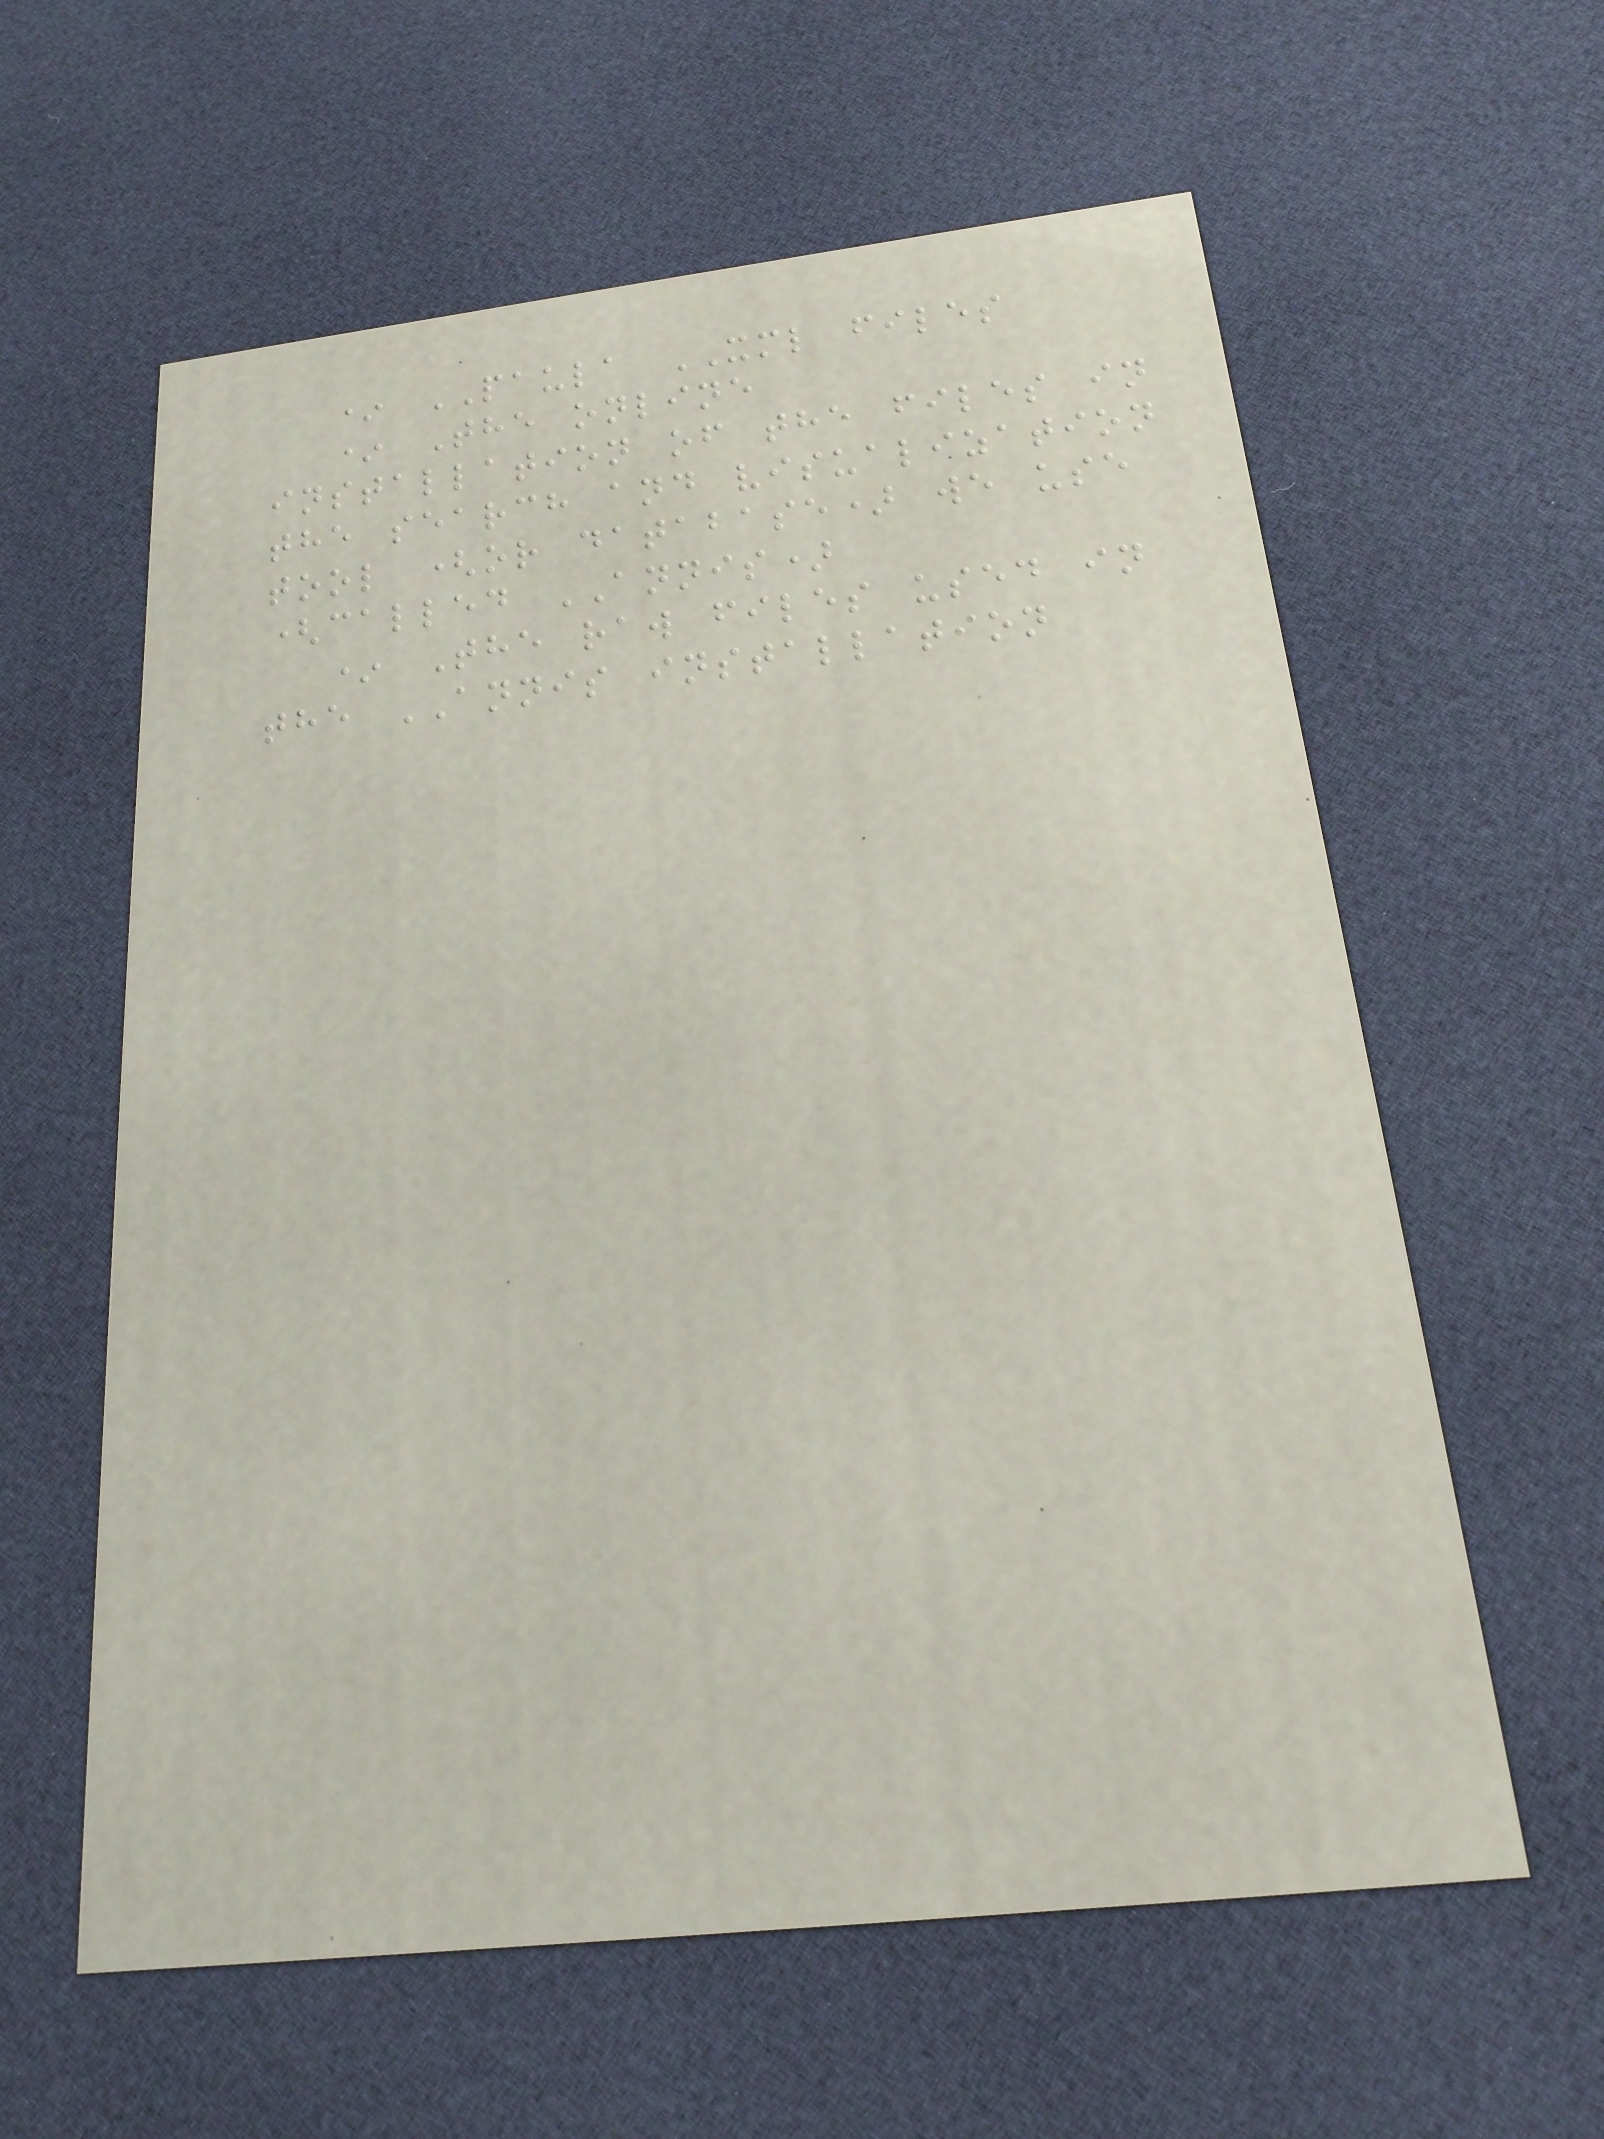* PAULA XML files
* The online
installation of the files in
the search and visualization
tool (or database) we use
(called ANNIS)
* The raw files used in
the ANNIS installation
